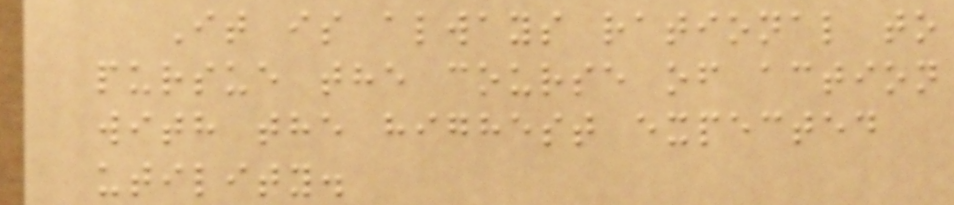It is always rational to
pursue the course of action
with the highest expected
utility.
